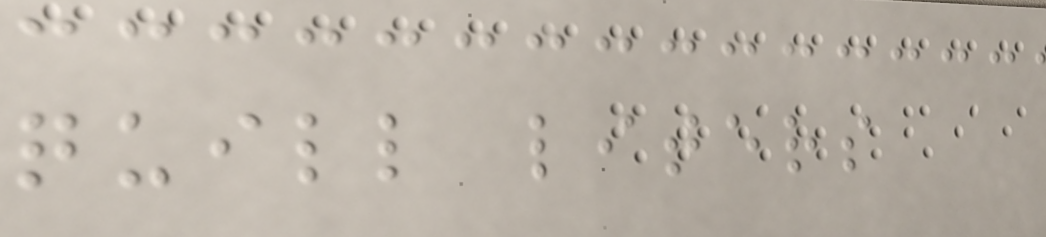quill liters
